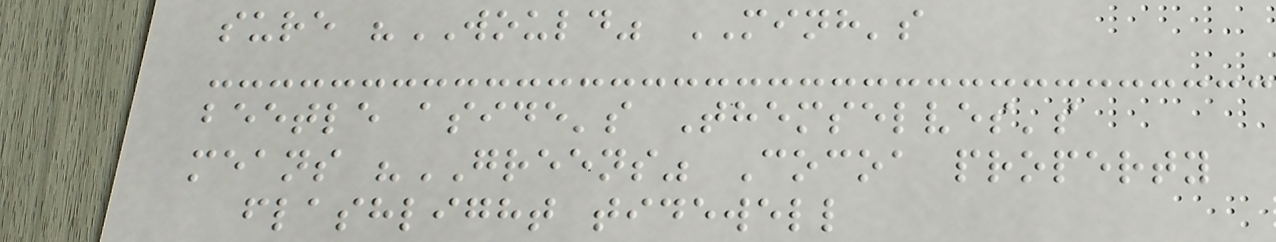sure "WOULD" MINH's
beetle aside's Themselves's
means "GREENS" Cocoa property
flashlight tidewell
